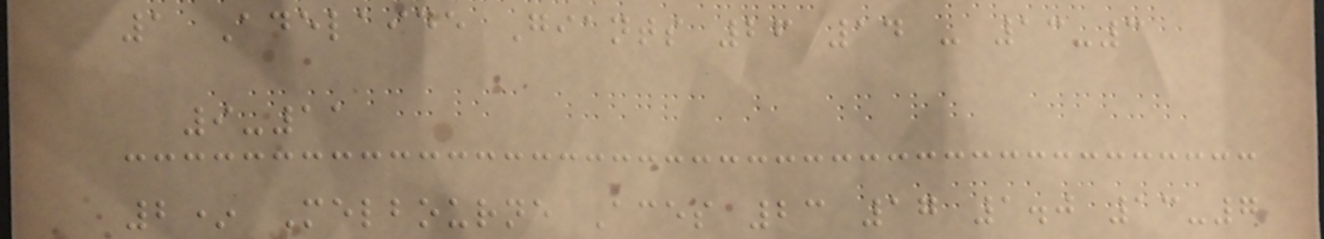1 Adelaide Giants 26 14 - 13-3
9-11
2* Melbourne Aces 23 17 1.0 13-7
